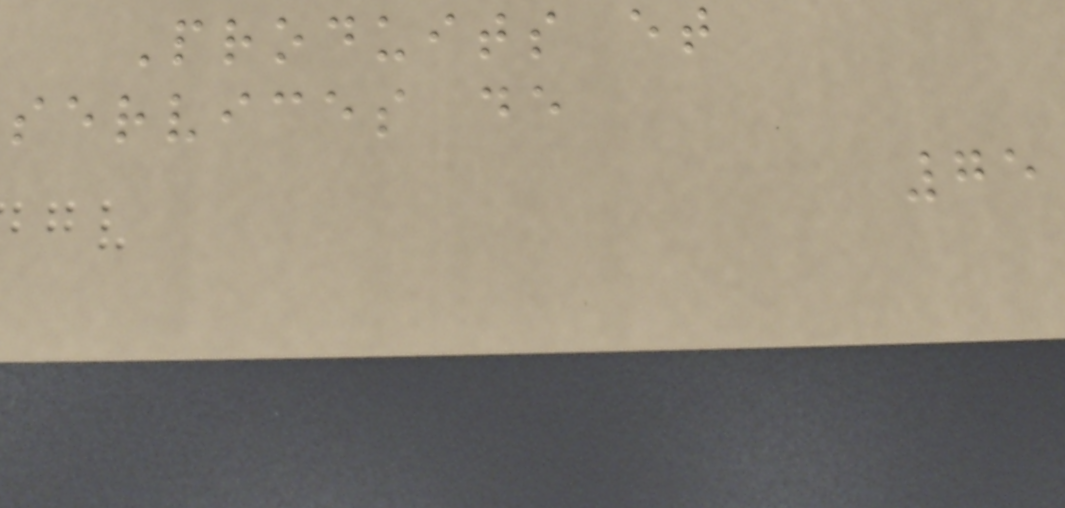Produits et
services de
75
